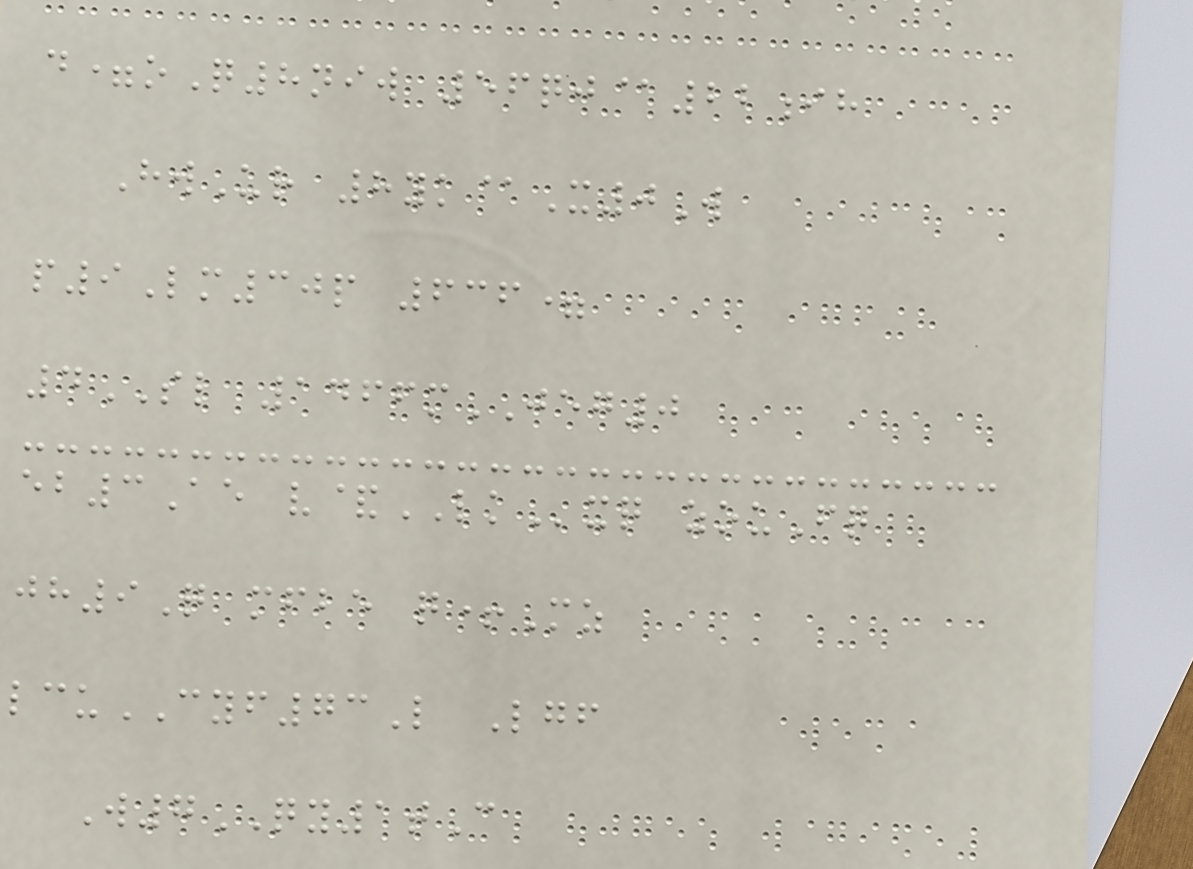d=oQ8niw 56qj@22ih
HwUr 8yk@X0W
p9Lm30p 636=
4SL 1466mJEG0
eb3Ae v&LKxq zouFq
jh9Q mfbe q+Mz
lcuCYF73L Lgf
W7QY1tC
